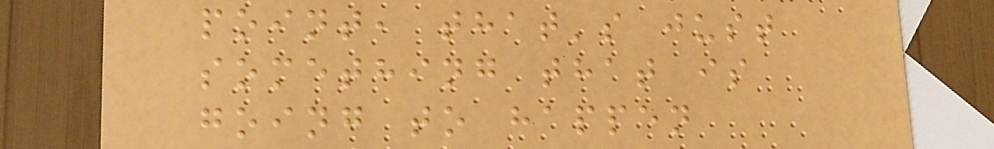point, that's just
something that is
going to happen
